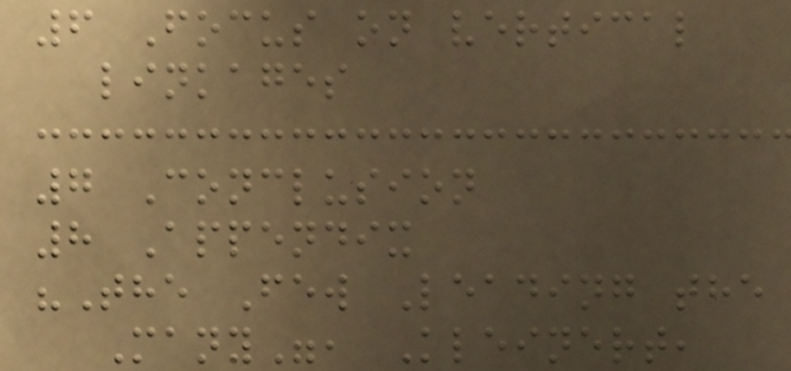6 Focus on vertical
linkages
7 Conclusion
8 Appendix
"The Few Leading the
Many", Kleinert,
